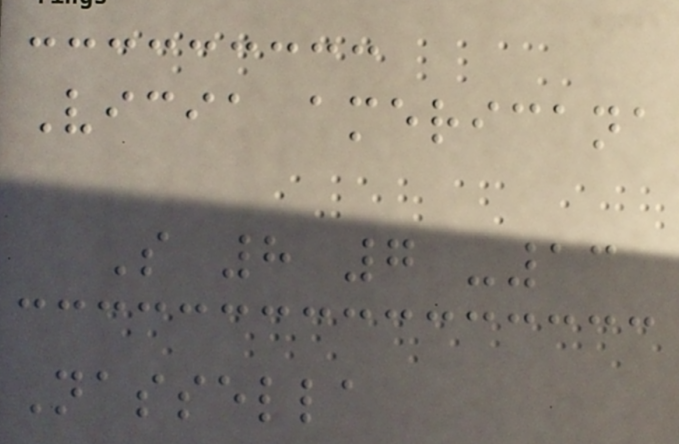Vicia americana
S 8 7 -13
Nassella
